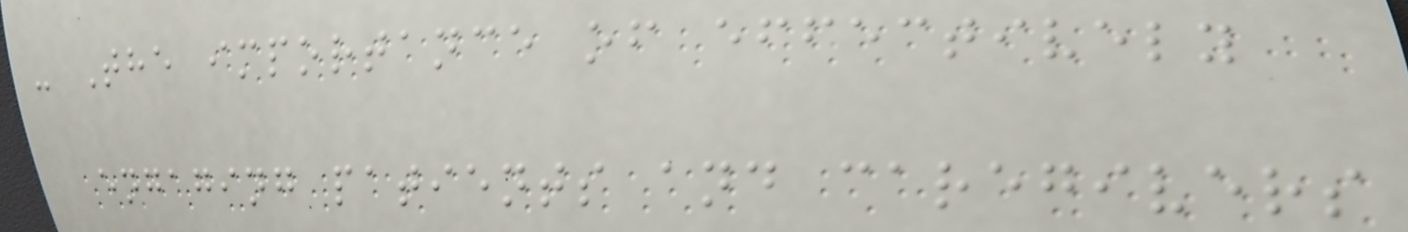- The importance of effectively
engaging patients and caregivers
